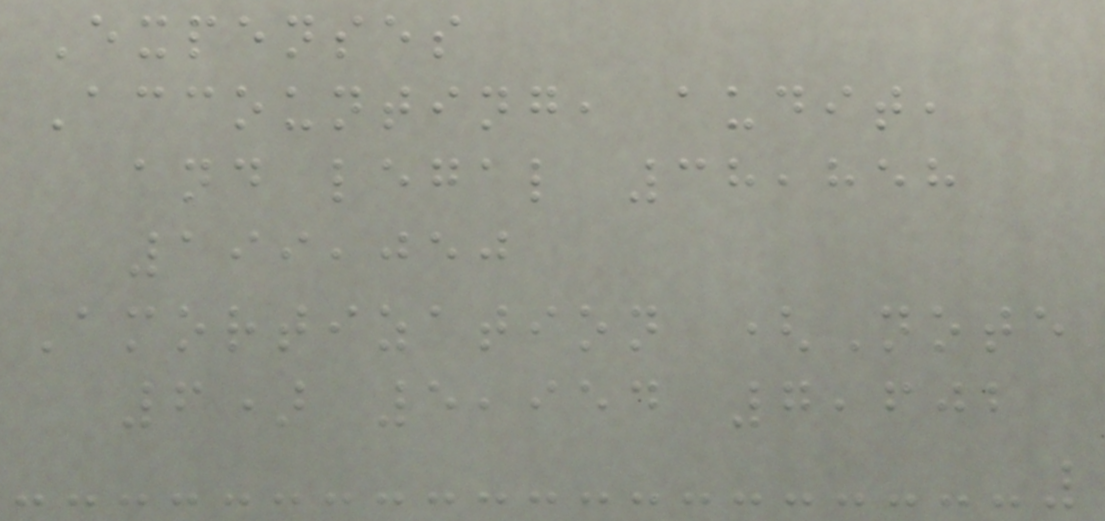Expenses
Accounting, audit,
and legal 38,858
199,050
Amortization (Note
6) 5,954 7,602
